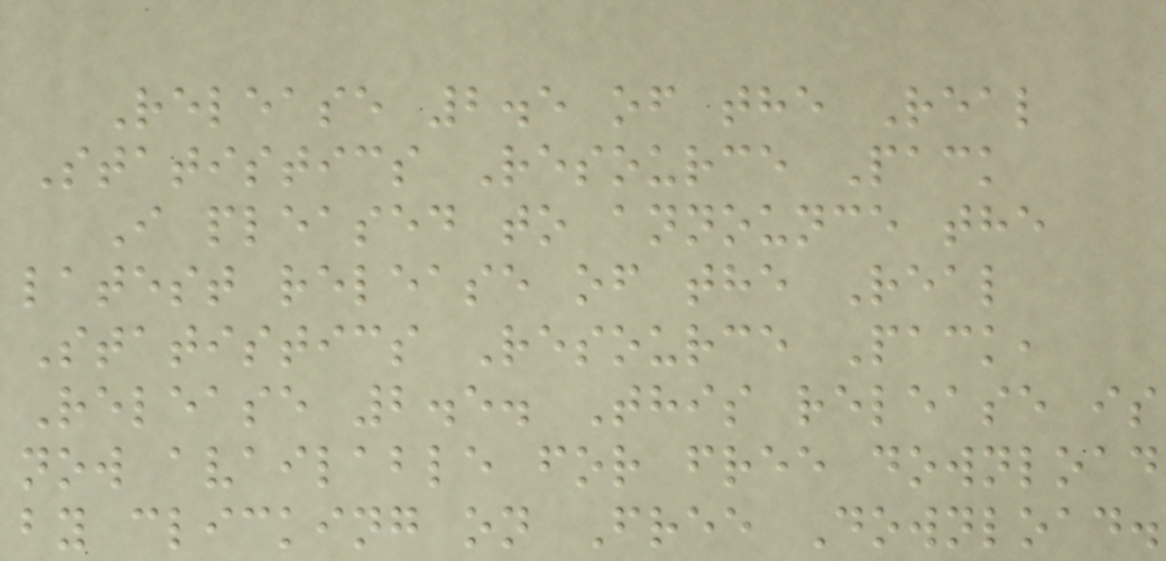Release 2.5 of the Real
Statistics Resource Pack
I pleased to announce the
latest release of the Real
Statistics Resource Pack,
Release 2.5. This release is
now available for free download
by clicking on Free Download.
